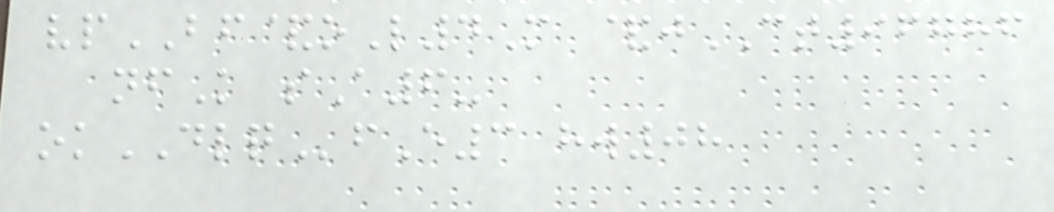vpBF&oL4M &jCT96786
nfK sA6-
okDLQfE3 hw08
